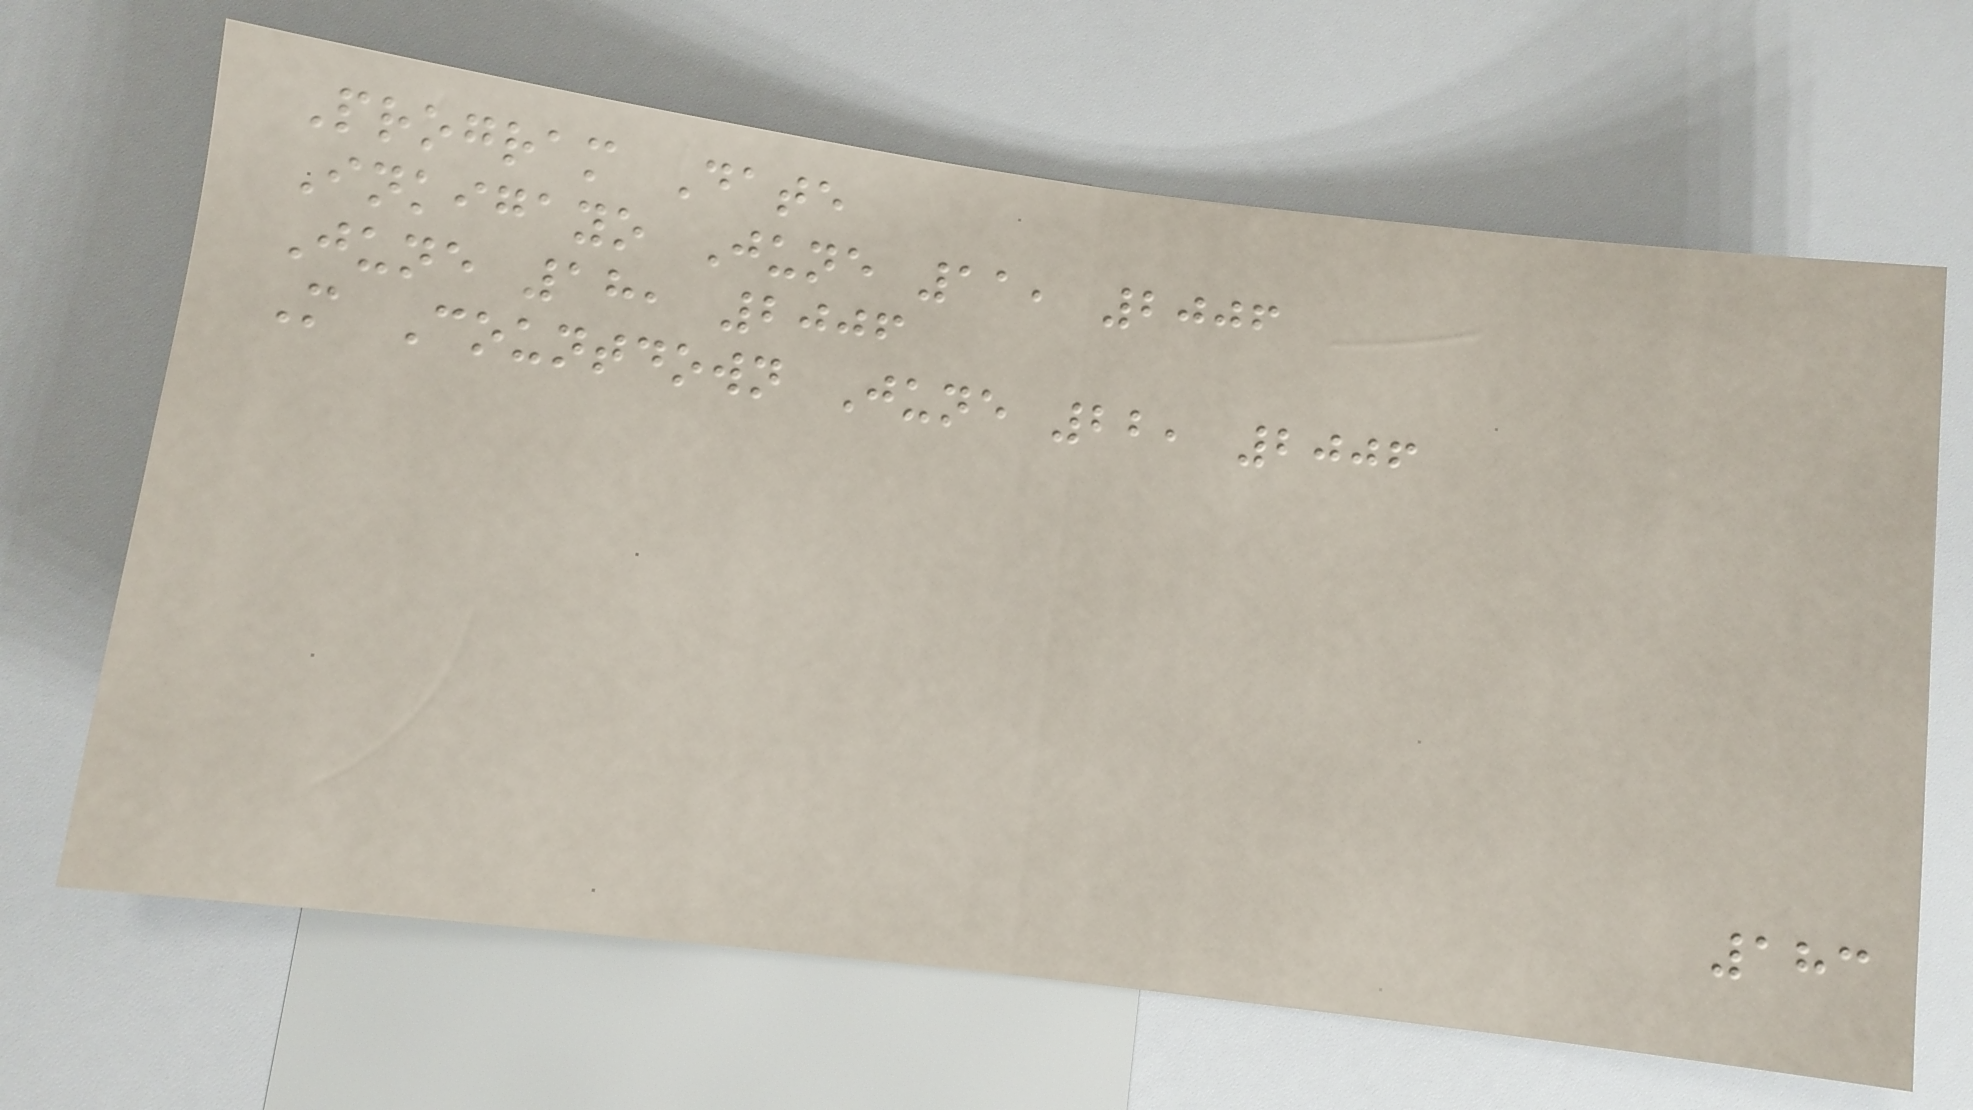Program Date
Inkigayo June 11, 2006
June 18, 2006
M Countdown June 22, 2006
183
